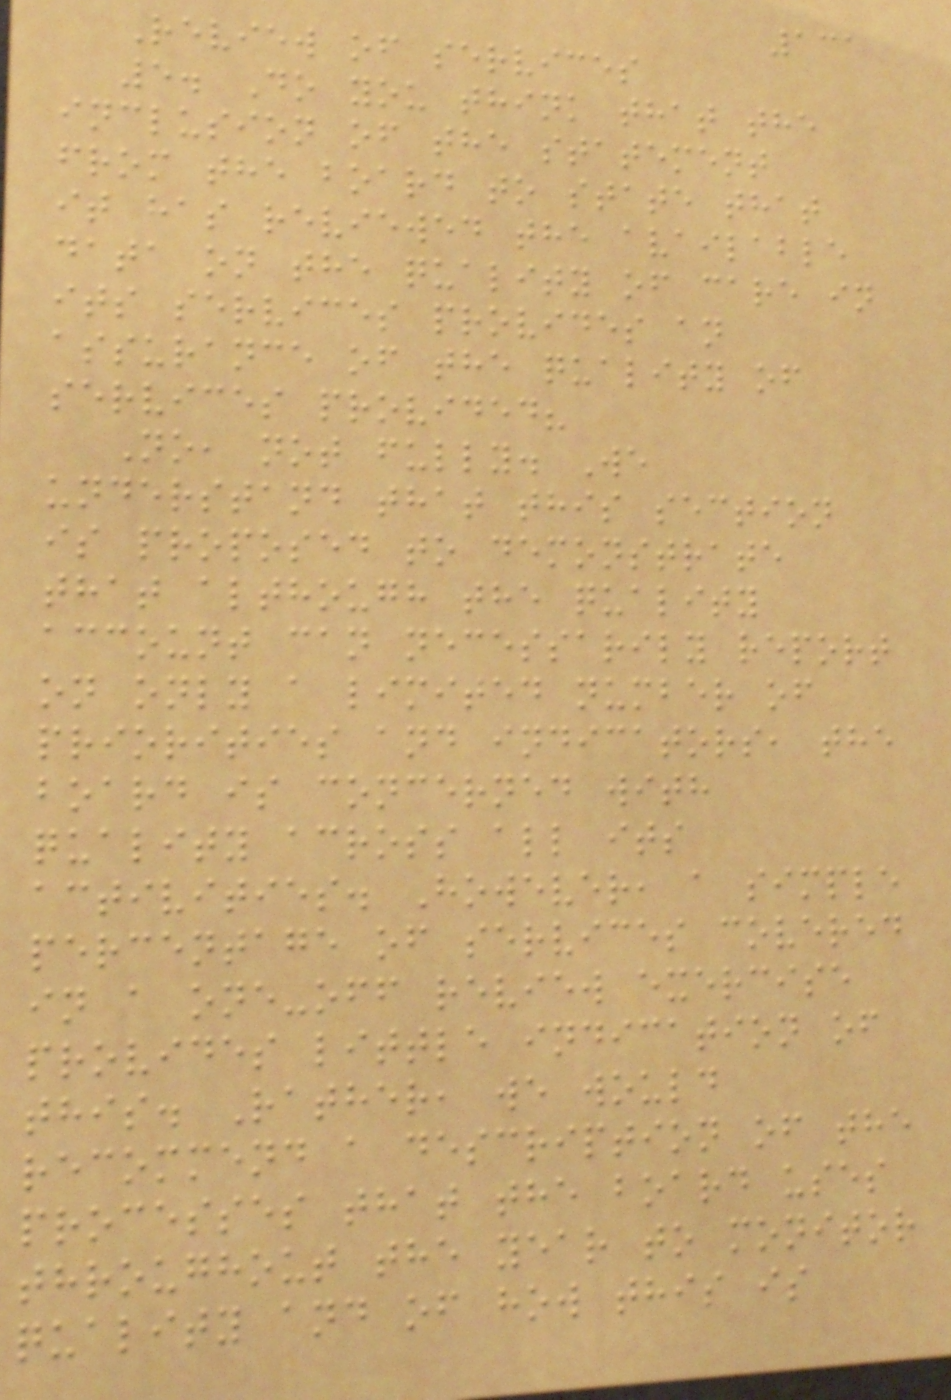131
Review of services
5. Do you think that the
inclusion of the statement
from the board to state that
it has reviewed the available
data on the quality of care in
its services provides an
assurance of the quality of
services provided?
No, not fully. We
understand that this section
is proposed to demonstrate
that although the quality
account can necessarily report
on only a limited number of
priorities and indicators, the
board is concerned with
quality across all its
activities. However, a simple
percentage of services covered
in a one-off review exercise
provides little indication of
this. Rather, we would
recommend a description of the
processes that the board uses
throughout the year to monitor
quality and of how this is
